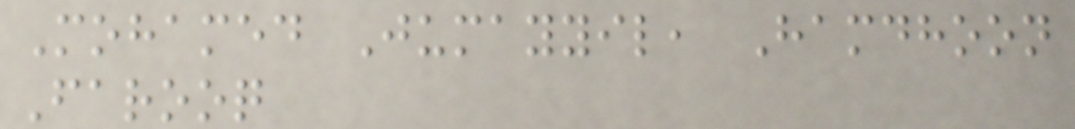Mohamed Jumayyil, Hamdhoon
Farooq
